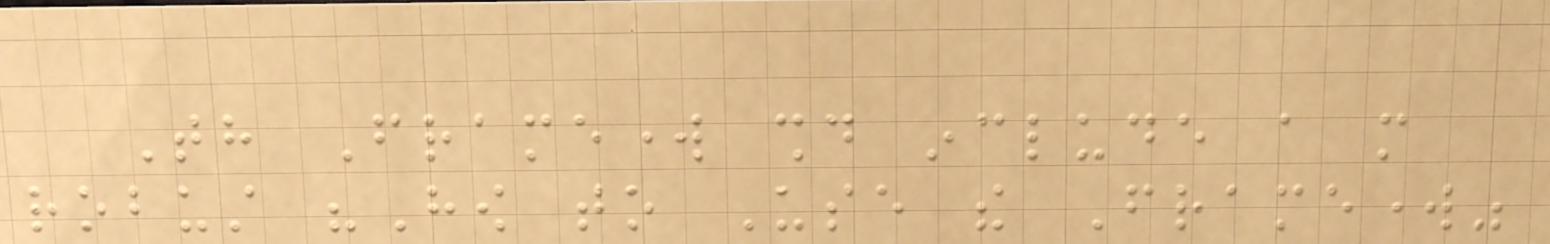Th Framework should include a more
robust "How to Use the Framework"
